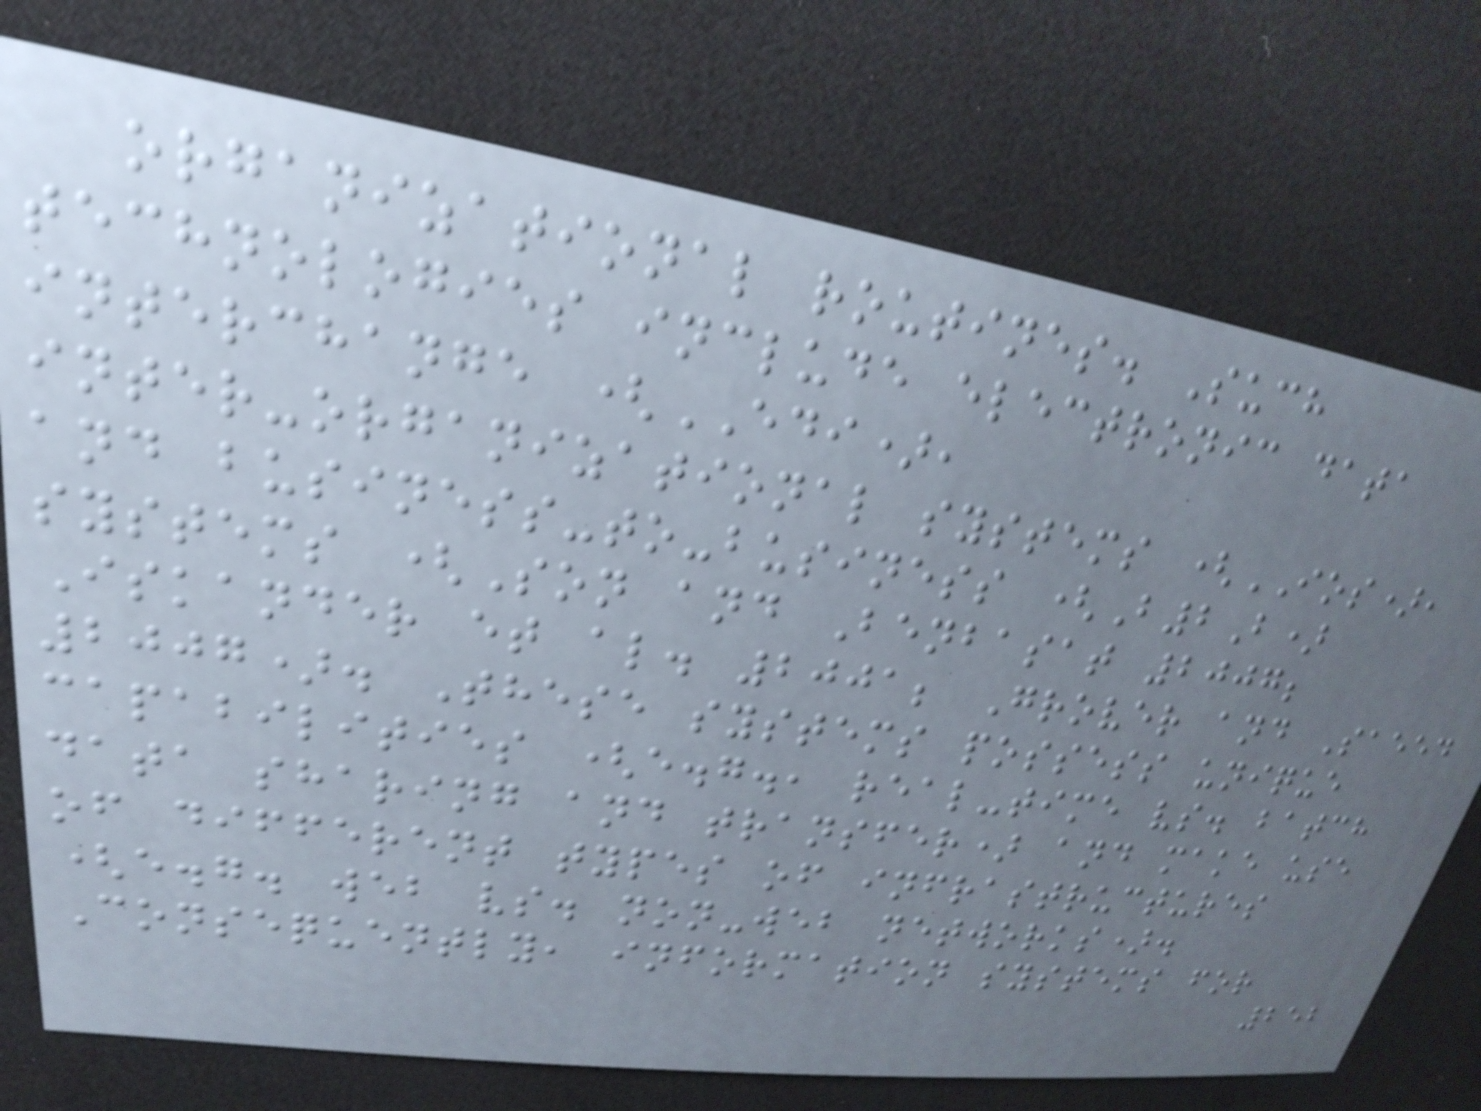organizational routines. Such
technologies include electronic data
interchange (EDI),
inter-organizational systems (IOS),
and business-to-business (B2B)
systems (Son and Benbasat 2007;
Iskander et al. 2001; Grover and Saeed
2007). These systems possess unique
capabilities (e.g., real-time vs. batch
data sharing and transfer) and make use
of different types of infrastructures
(e.g. web vs. non-web networks).
Consequently, information systems for
252
